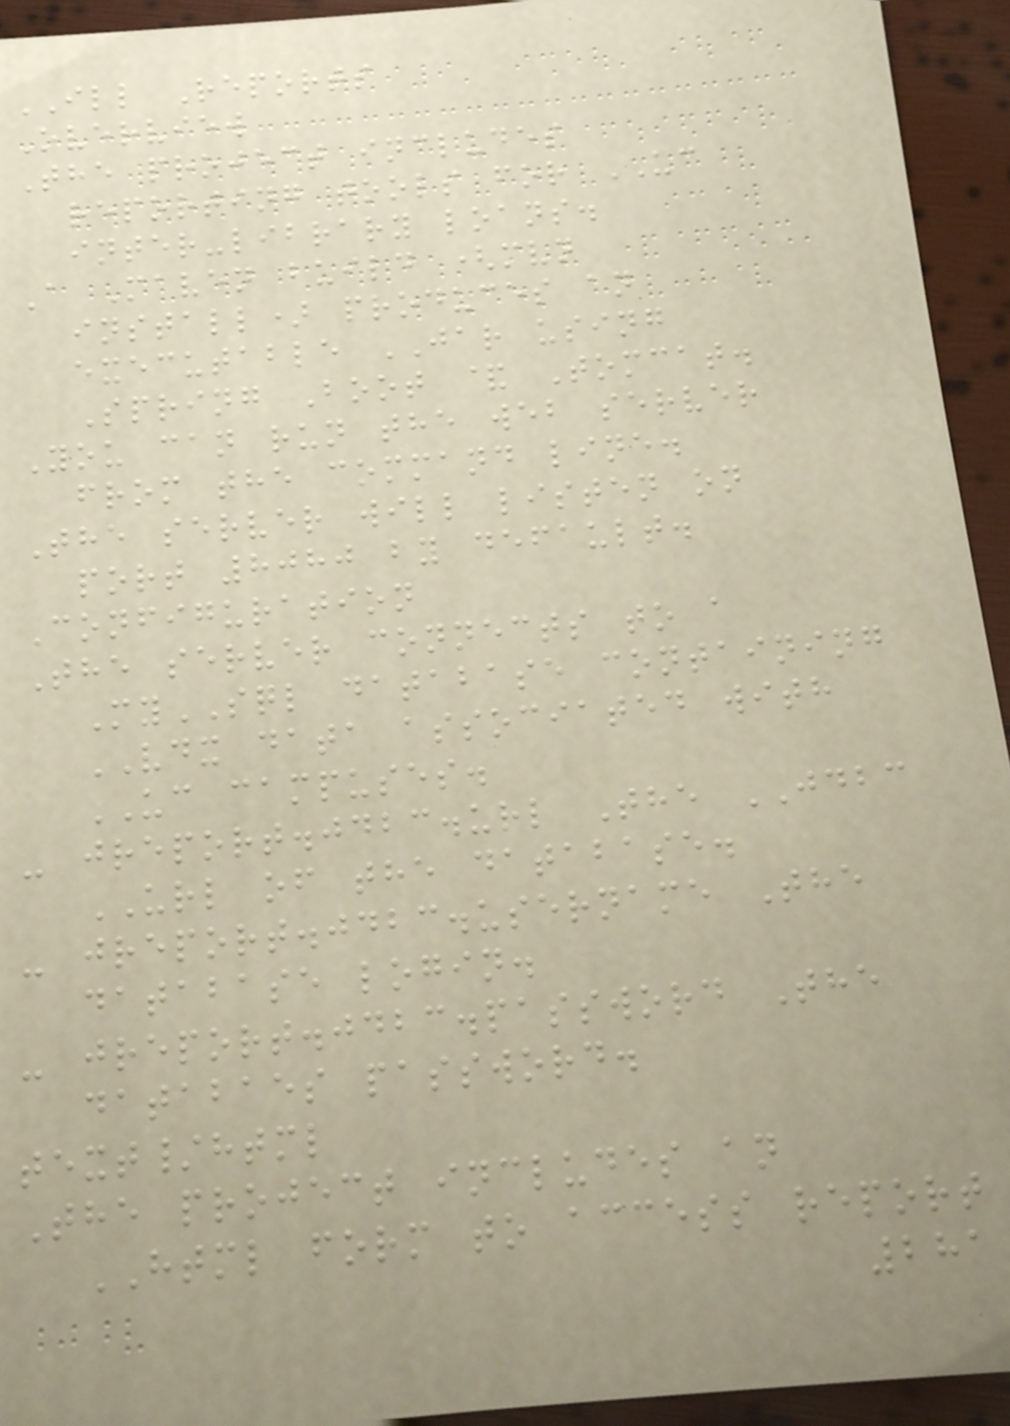ILL Reports
Overview
The project includes
reporting tools for UC
inter-library loans.
A Maven build (mvn
install) produces an
executable JAR using
Spring Boot & Tomcat.
You can run the web server
from the command line.
The server will listen on
port 8080 by default.
Configuration
The server connects to a
MySQL database containing
VDX data associated with
UC campuses.
- jreport.jdbc.url The JDBC
URL of the database.
- jreport.jdbc.username The
database login.
- jreport.jdbc.password The
databaes password.
text/html
The project includes an
HTML form to access report
281
